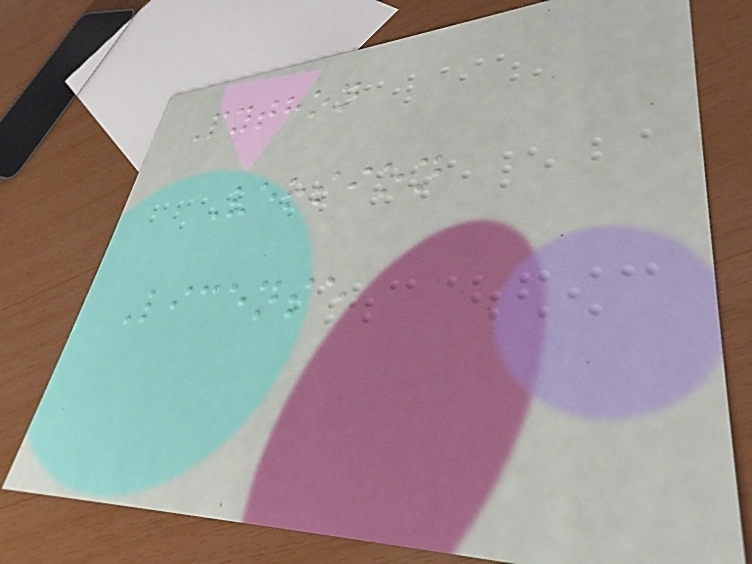Python
Version
License
